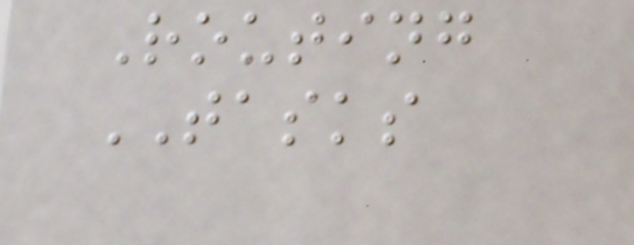Routing
TASKS
